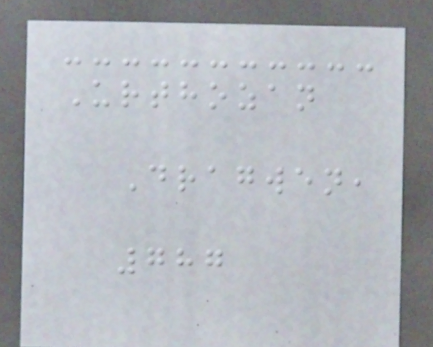Urthozan
Dragwen,
787
